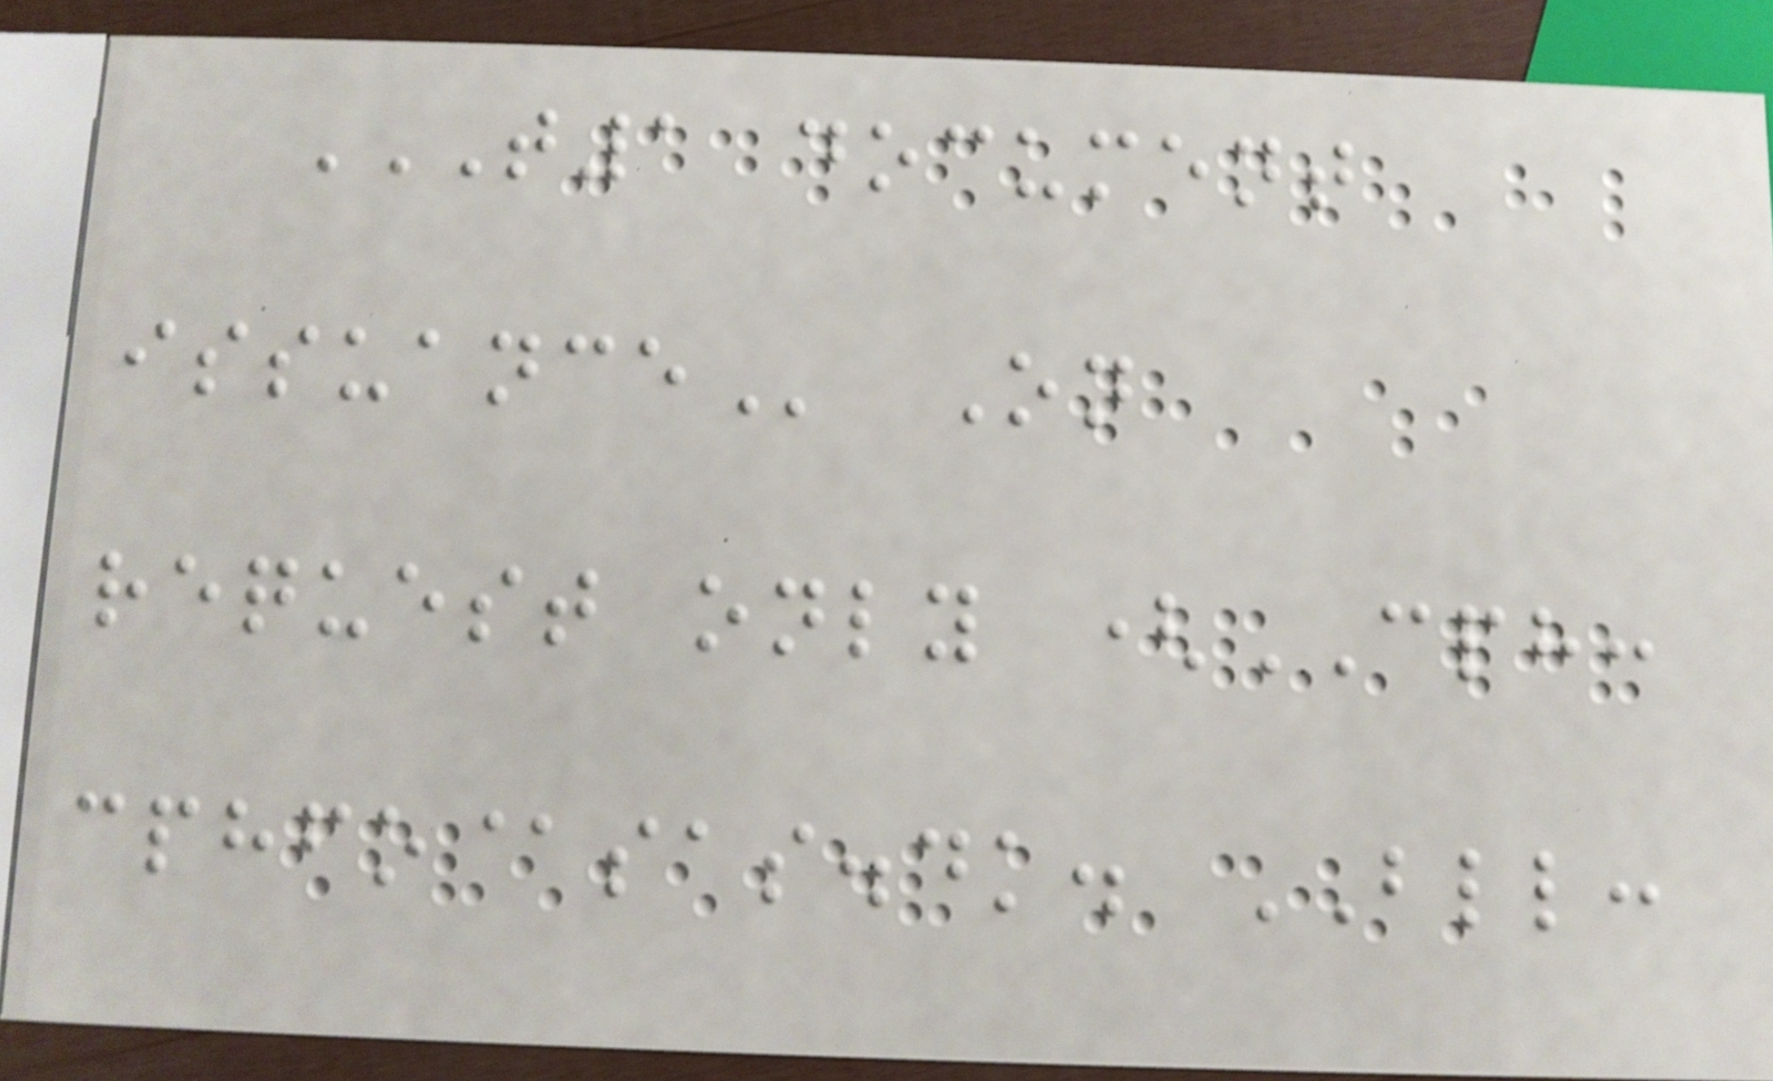T1 DOCUMENT
ISSUANCE On
request only (CPH:
cphfo@sas.dk. BLL:
